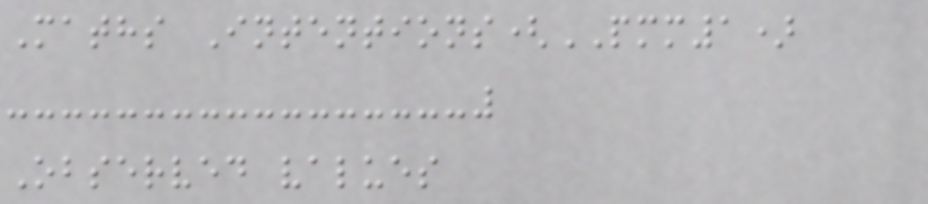Maths Intentions(PMM1)
Observed values
